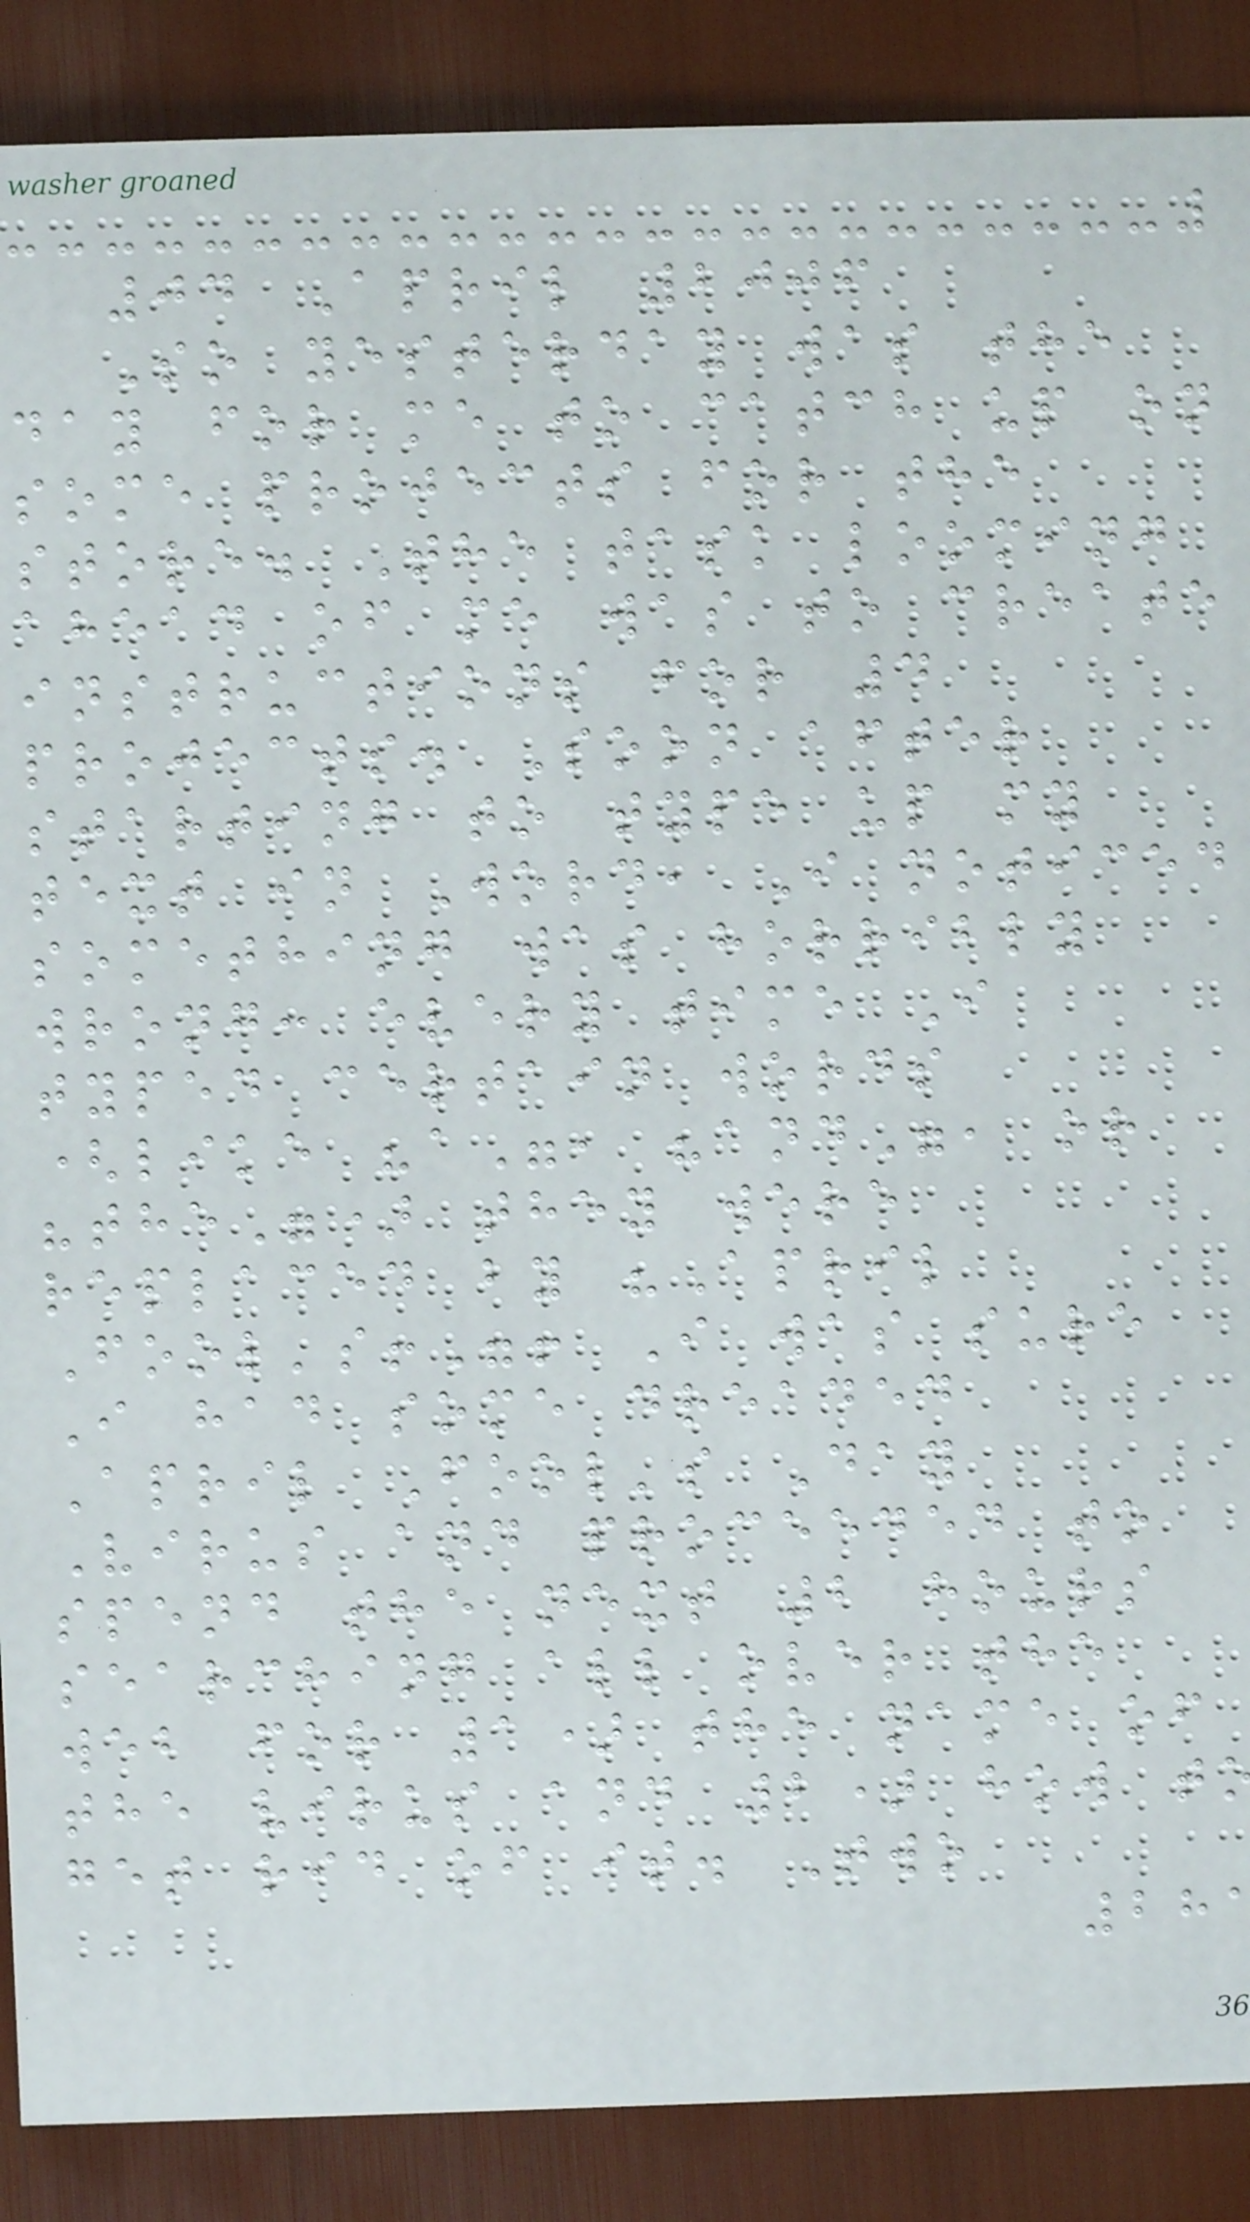04 April 2006
So yesterday was the
day for me to catch up on
some projects for the
store. The task looming
ahead of me was to create
instructions for 4
projects. Soon after
starting to type up my
text in Word, I noticed
something was horribly
wrong: every time I
typed certain words
(like "a", "and", or
"the") they were
replaced by "April
Fool's!"! I was sure
I had some dreaded
April Fool's Day
Virus and proceeded to
spend the next 2 hours
searching all over the
web for 1) the name of
the virus and 2) how t
get rid of it. Two
